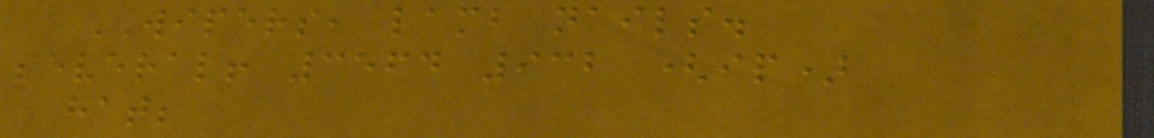WIPERS, lamb nails.
several! 3564 932 (ip)
hat;
